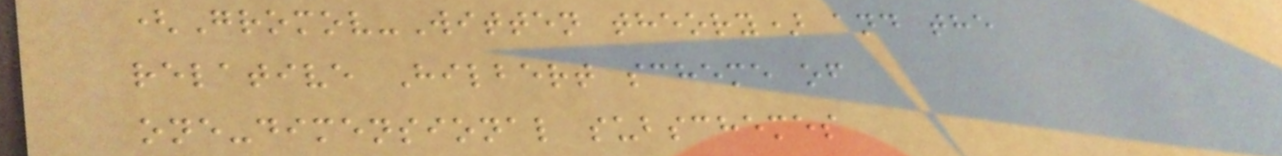(Gromov-Witten theory) and the
relative Hilbert scheme of
one-dimensional subschemes
